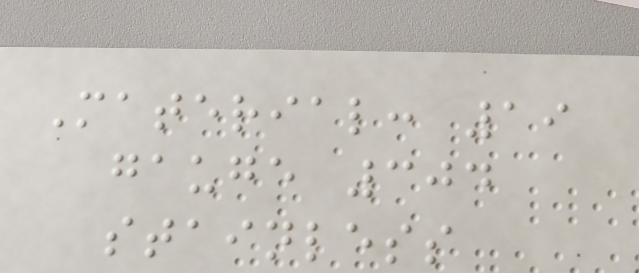Material: 19
gauge 304
stainless
